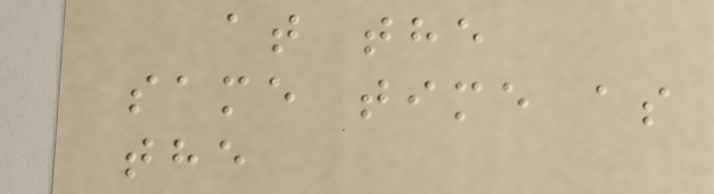at the
same time as
the
